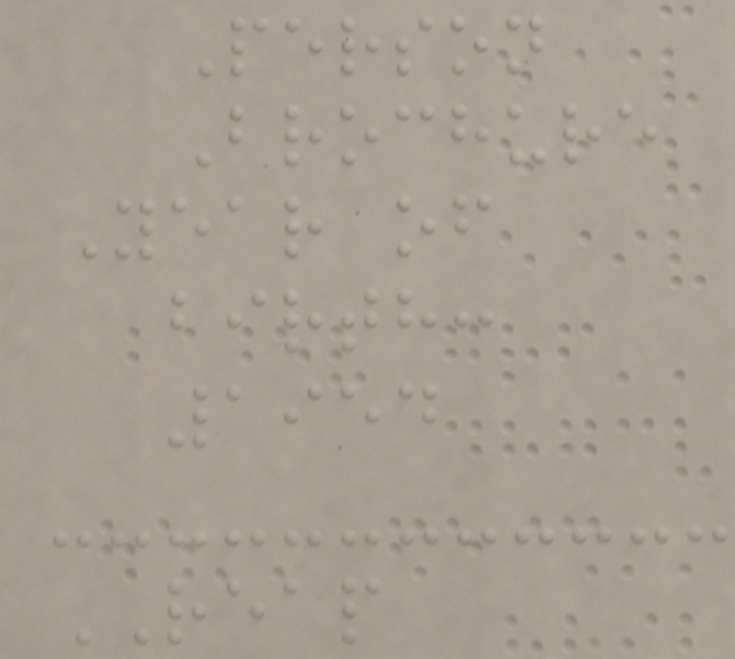Person
Brochure
Year of
birth:
1954
REAP
